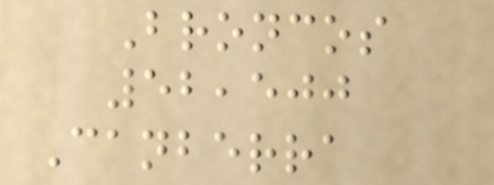Broncos
52,500
Canberra
